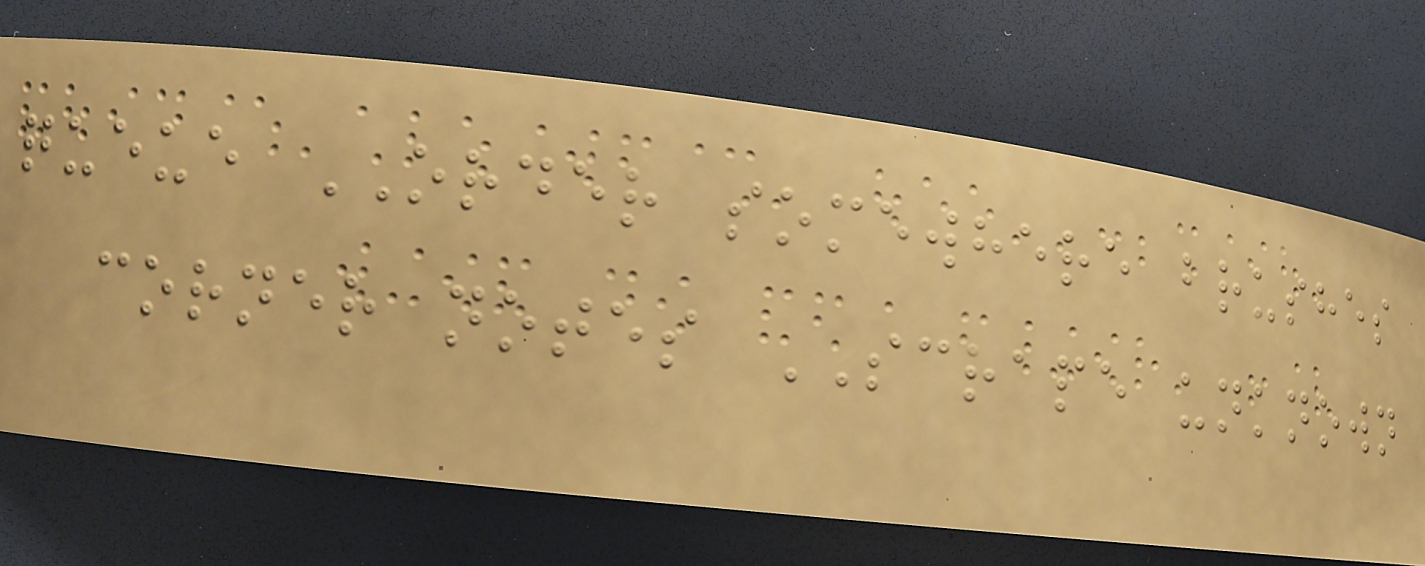queue ORDER somewhere brushes
corner notes SCRAPE unknown
